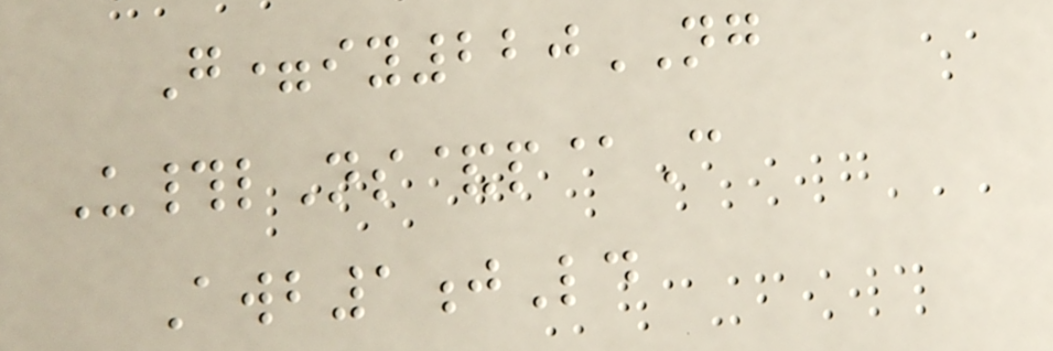G=iy220NG
U#lNs&p@C
Awb1jLd
